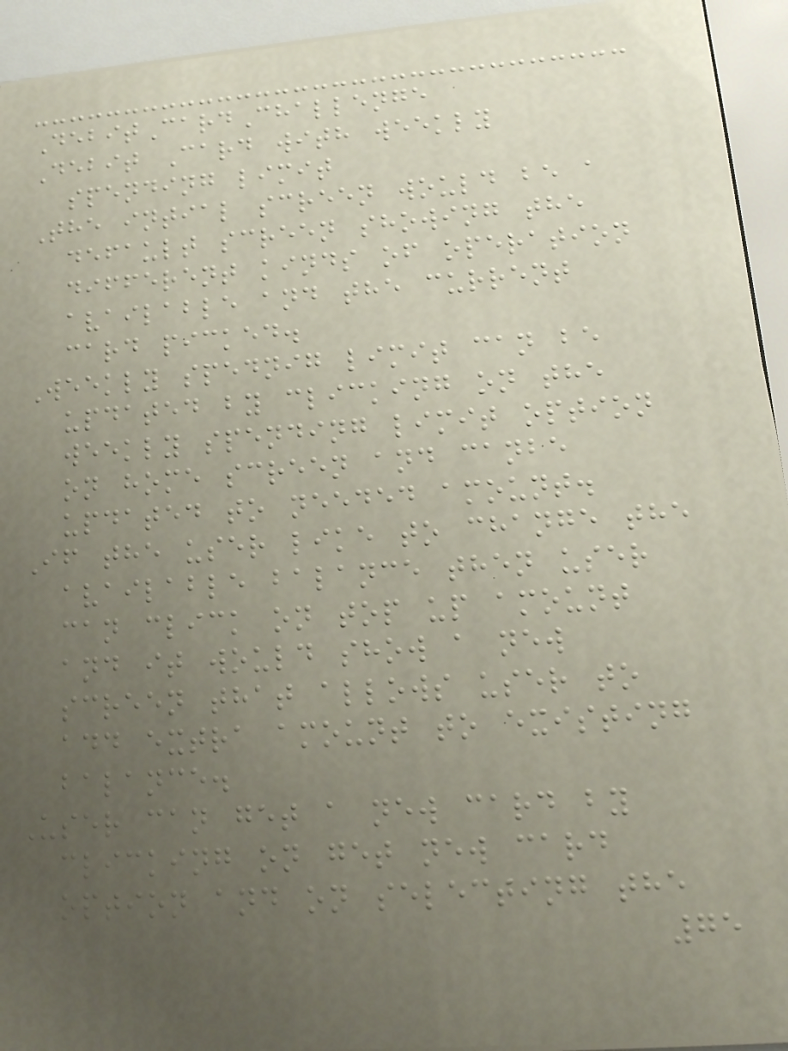DebitCardChallenge
Debit Card with weekly
spending limit
The intial screen would be a
default screen showing the
different kinds of operation
available and the current
card picked.
Weekly spednig limit can be
updated by clicking on the
weekly spending limit option
on home screen and canbe
updated to needed amount.
If the user like to change the
available balance then user
can click on top up amount
and it would show a new
screen that allows user to
add extra amount to existing
balance.
User can get a new card by
clicking on get new card
option and on selecting the
75
